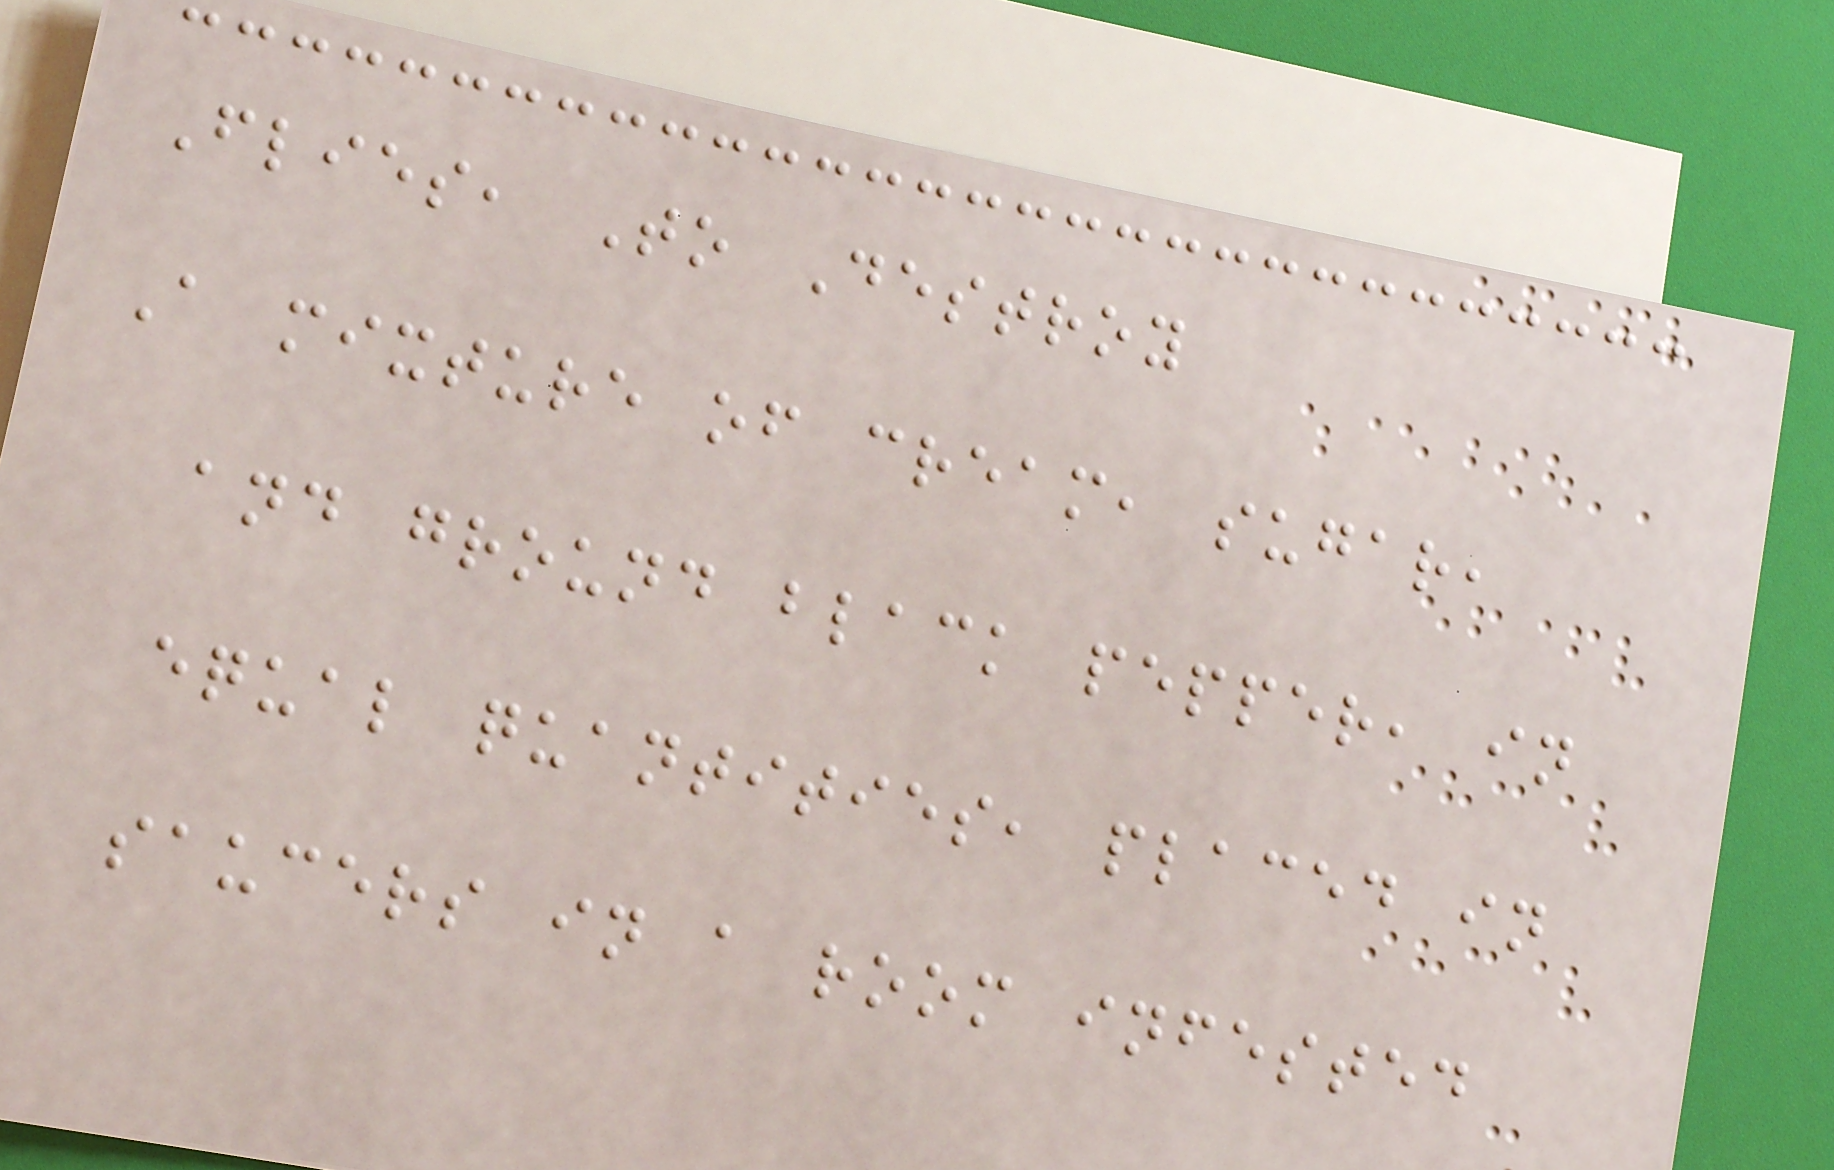Flies, To Destroy
A mixture of cream, sugar,
and ground black pepper, in
equal quantities, placed in
saucers in a room infested
